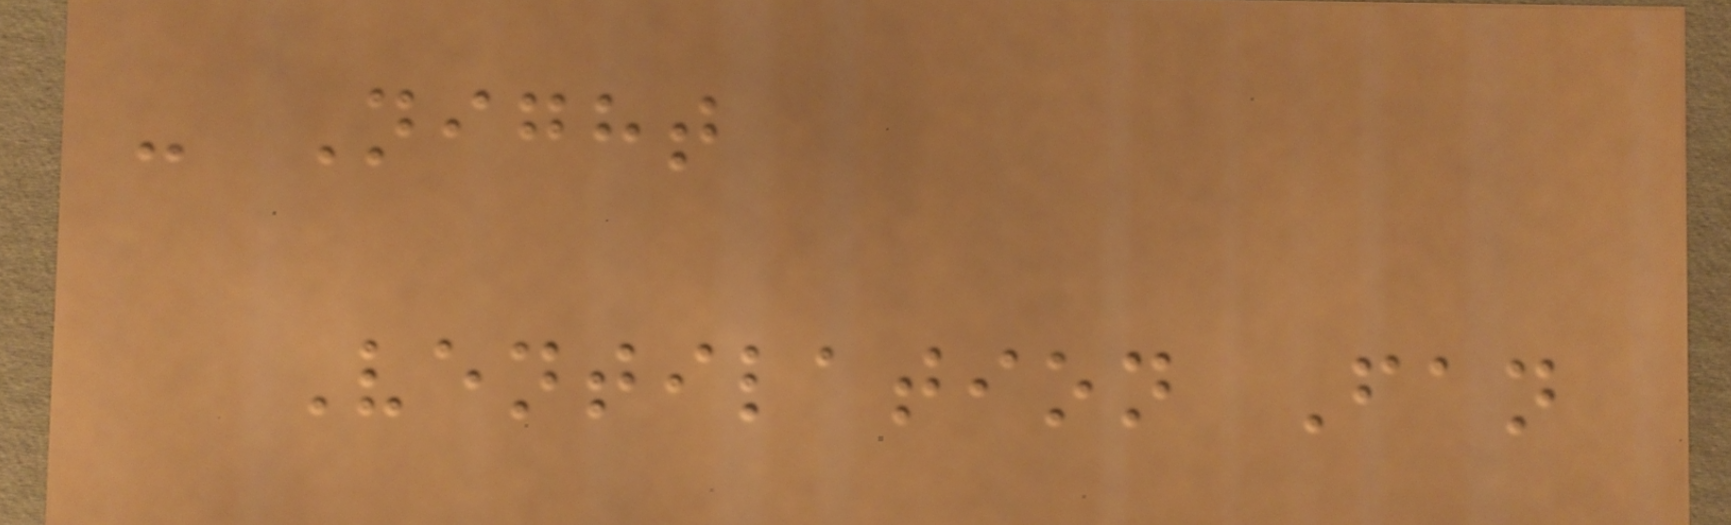- Night
Ventilation Fan
